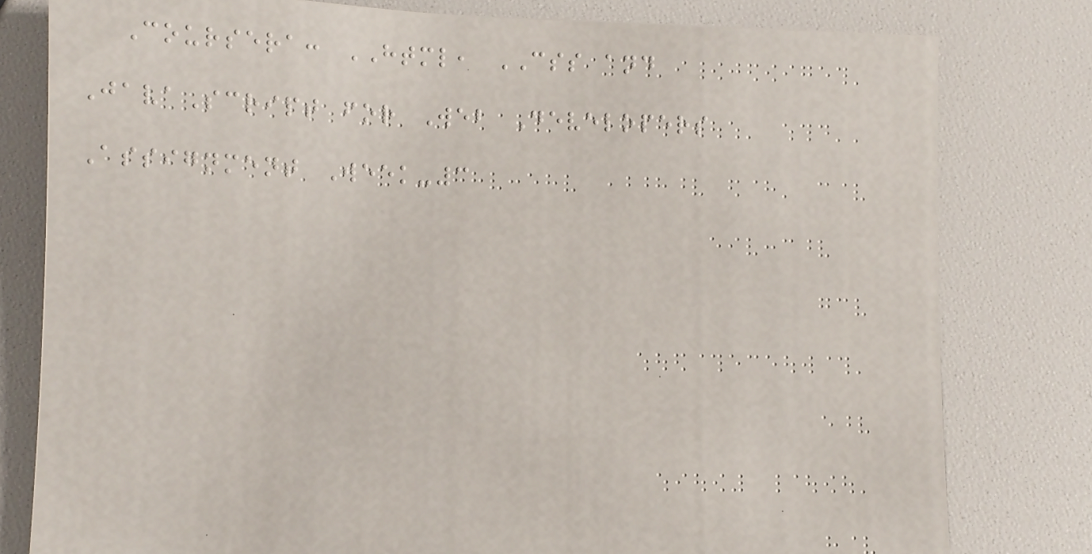Coursera: HTML, CSS and
JavaScript for Web Developers
Assignment Week-3
